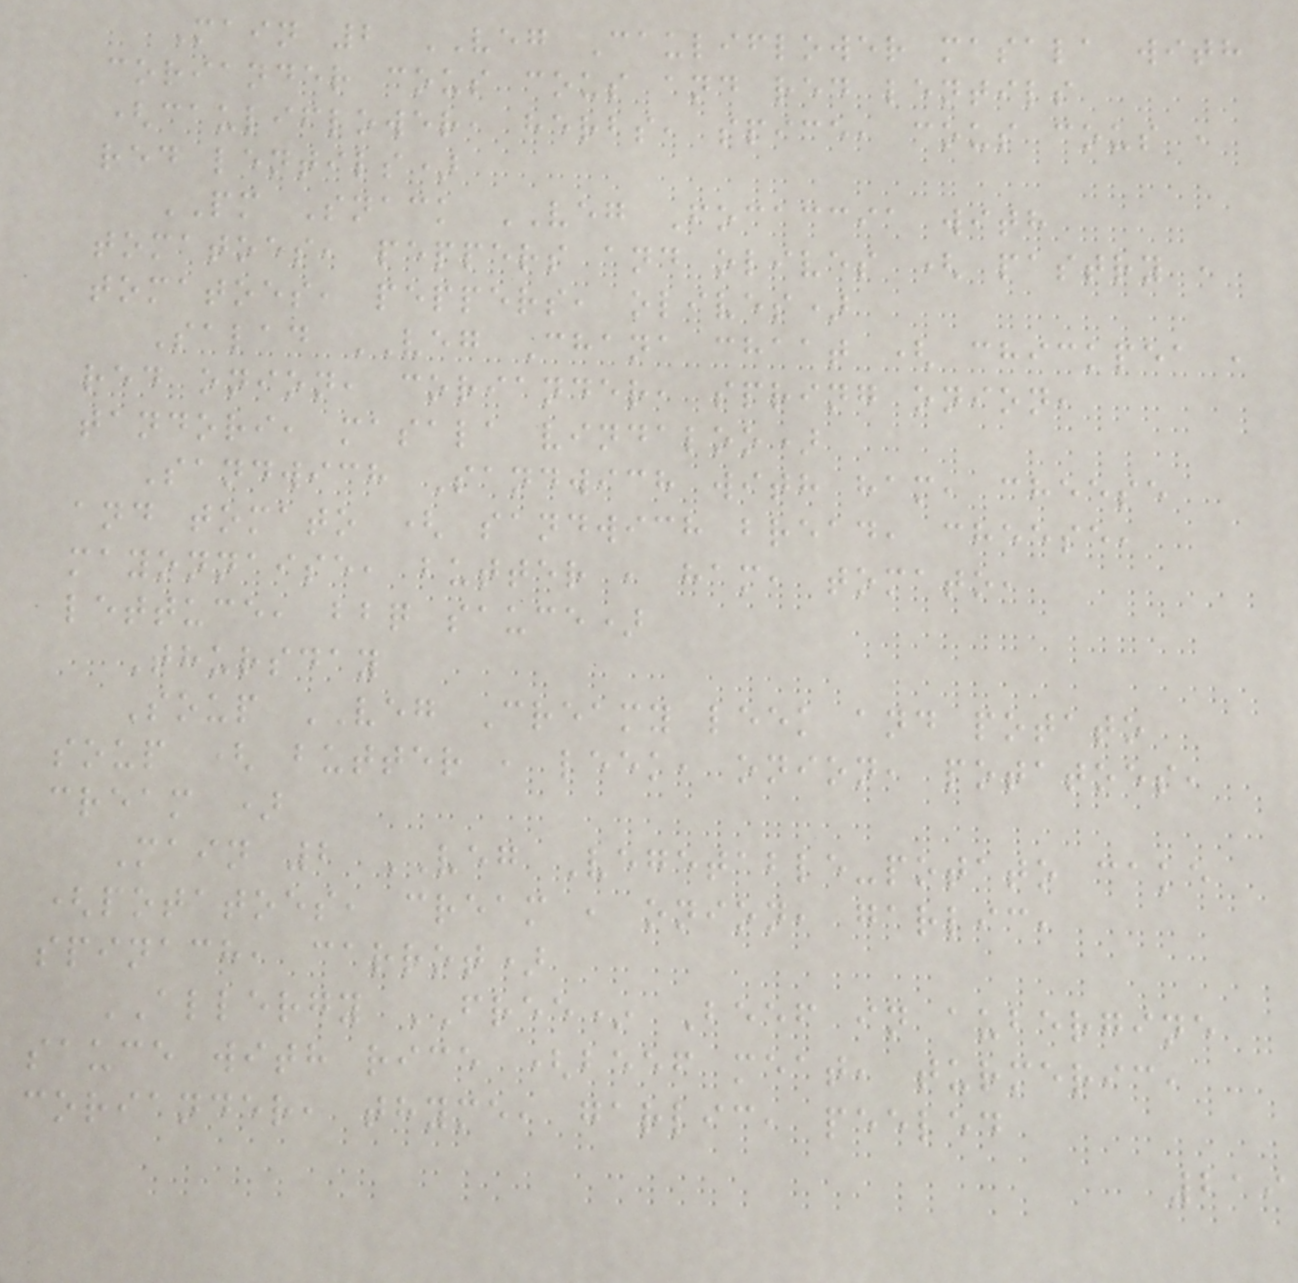Main 2 VEG Cauliflower masala with
coriander cous cous and red lentils
(cauliflower, herbs, spice, cous cous ,
red lentils)
PM Snack VEG Focaccia with
tomatoes, peppers and olives ( pastry ,
tomatoes, peppers, olives)
Salad VEG Chana chaat ( chickpea ,
red onion, coriander, spring onion,
tandori, masala vindaloo)
Sandwich Sandwich with ham, cheese
and tomato ( sandwich bread, cheese,
mayonnaise, butter , ham, tomato,
lettuce, bbq sauce)
Thursday
Soup VEG Creamy leek and potato
soup ( butter , leek, onion, potatoes,
cream )
Main 2 VEG Vegetable-potato cake
(potatoes, cream , onion, garlic,
spinach, carrot)
ALLERGY FREE* Beef in aubergine
sauce with rice (beef meat, turmeric,
coriander, thyme, garlic, peeled
219
